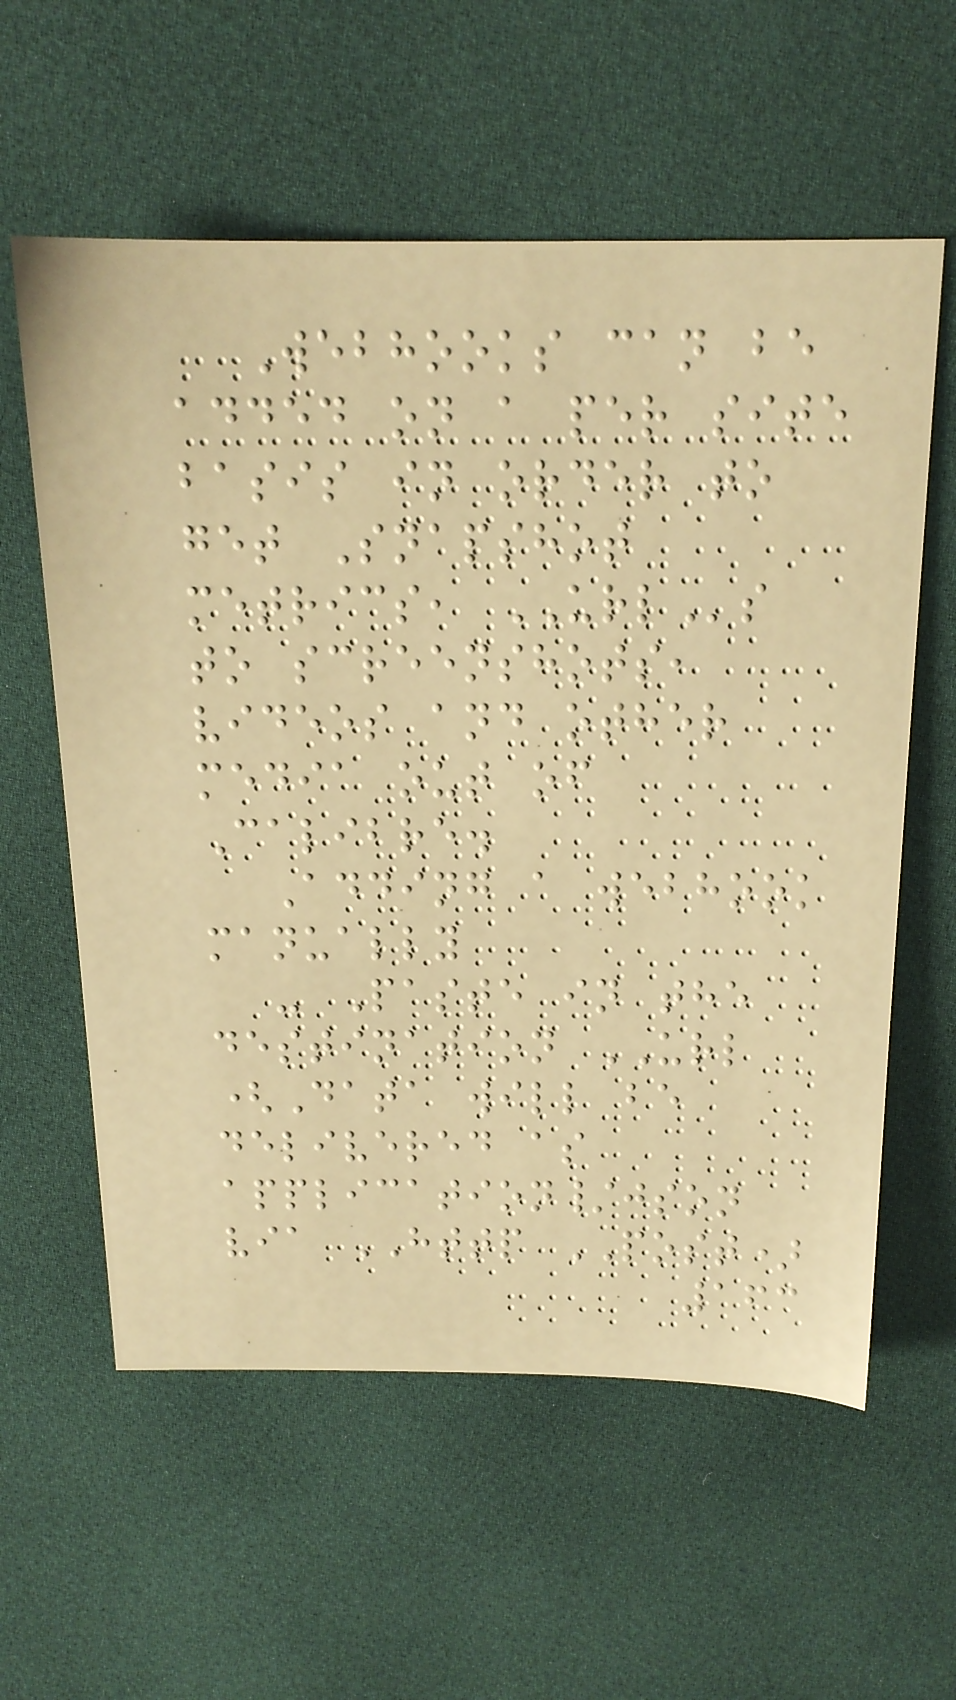Webhooks can be
added on a per site
basis in order to
get Snapshot
metrics, URLs
to screenshots,
videos and other
media out of
Calibre.
Adding a webhook
manually
- Paste in the
destination URL
(Data will be
delivered as
application/json
via HTTP POST)
163
